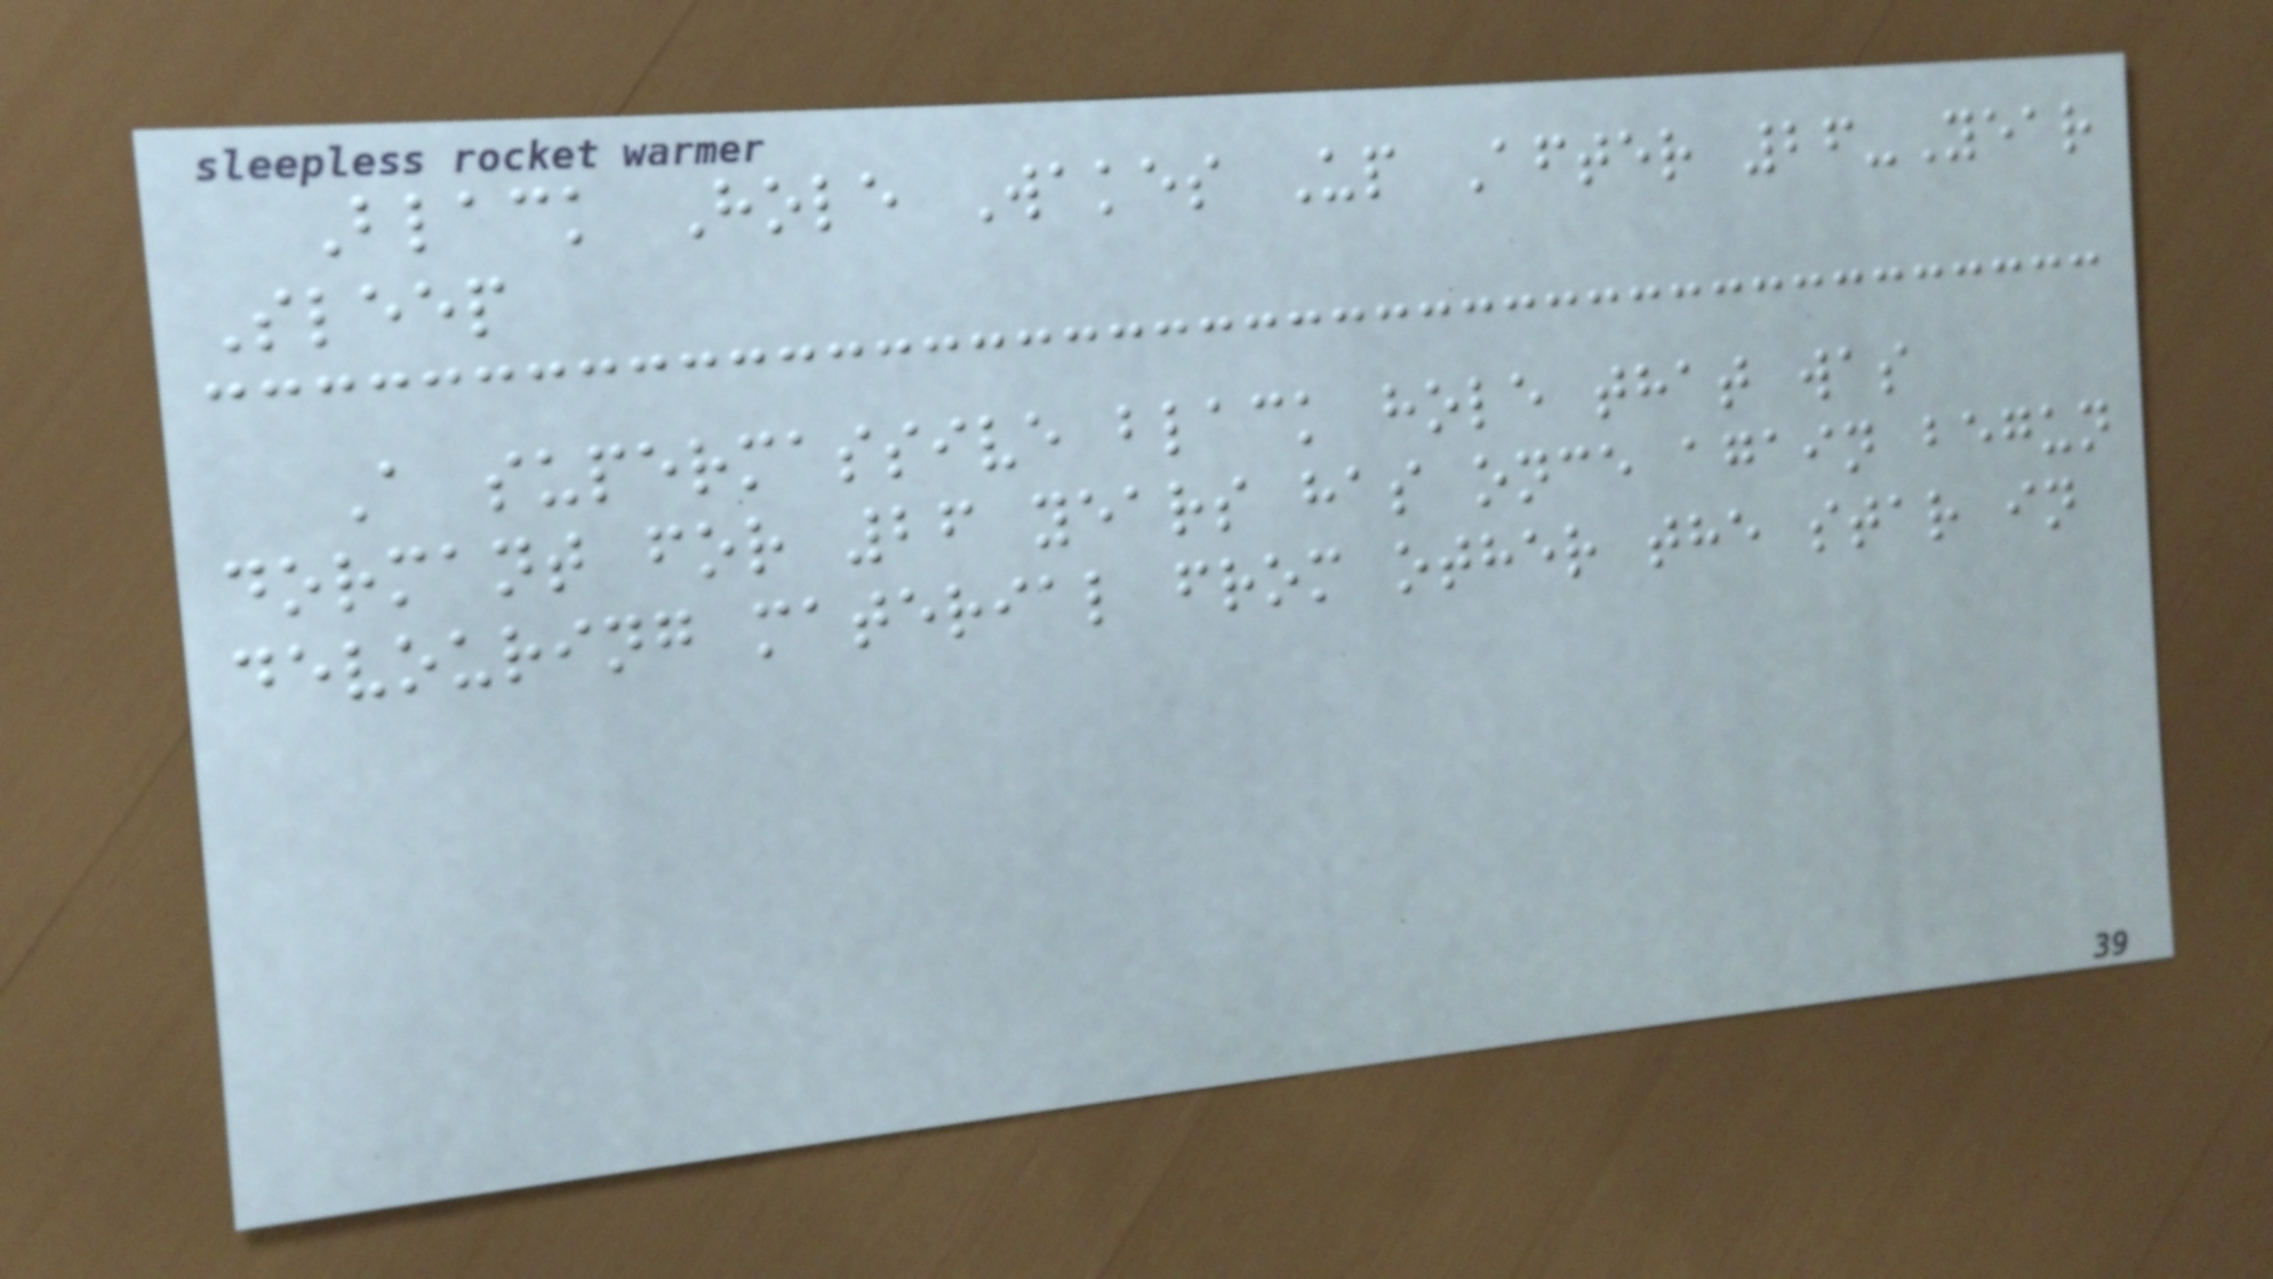Black Hole Wakes Up After 26-Year
Sleep
A supermassive black hole that was
dormant for 26 years has once again begun
devouring material from other the star in
